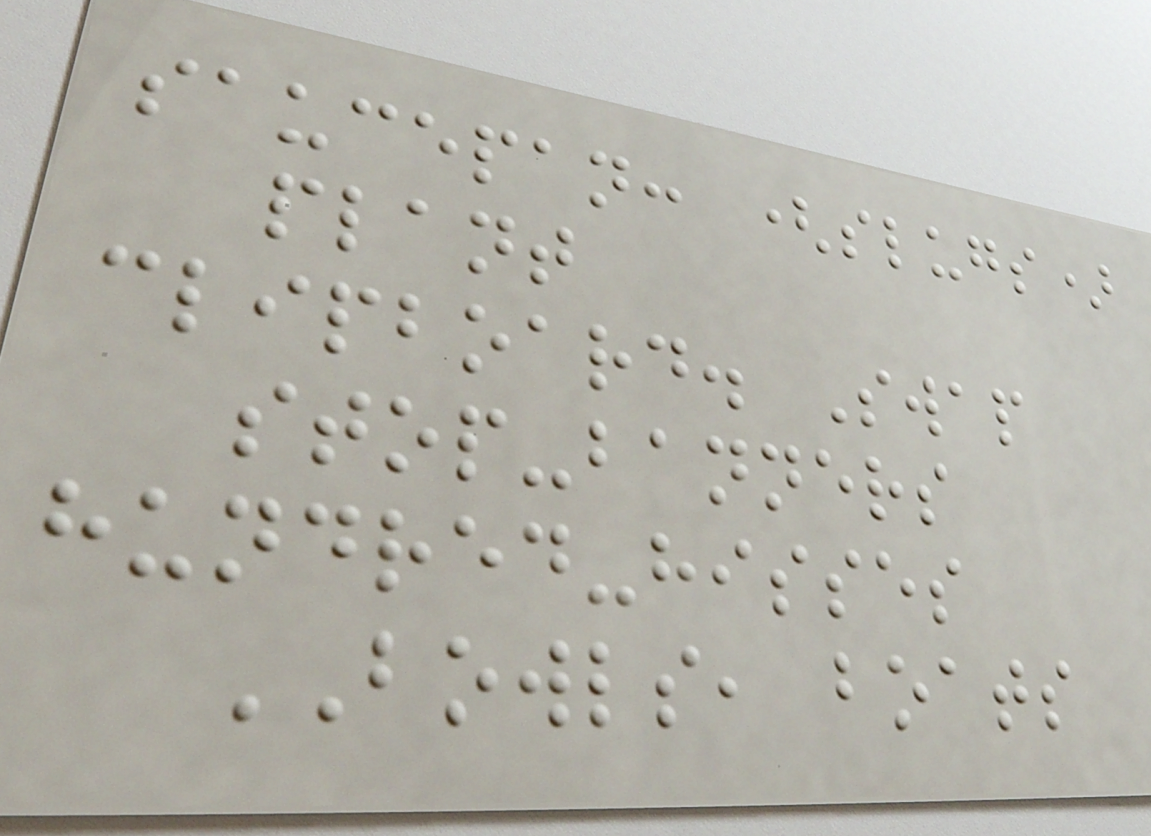saucepan: (slugs)
plant
clipboard. Swap
stop-banners
hundred-hisses
BOWLS, boats
